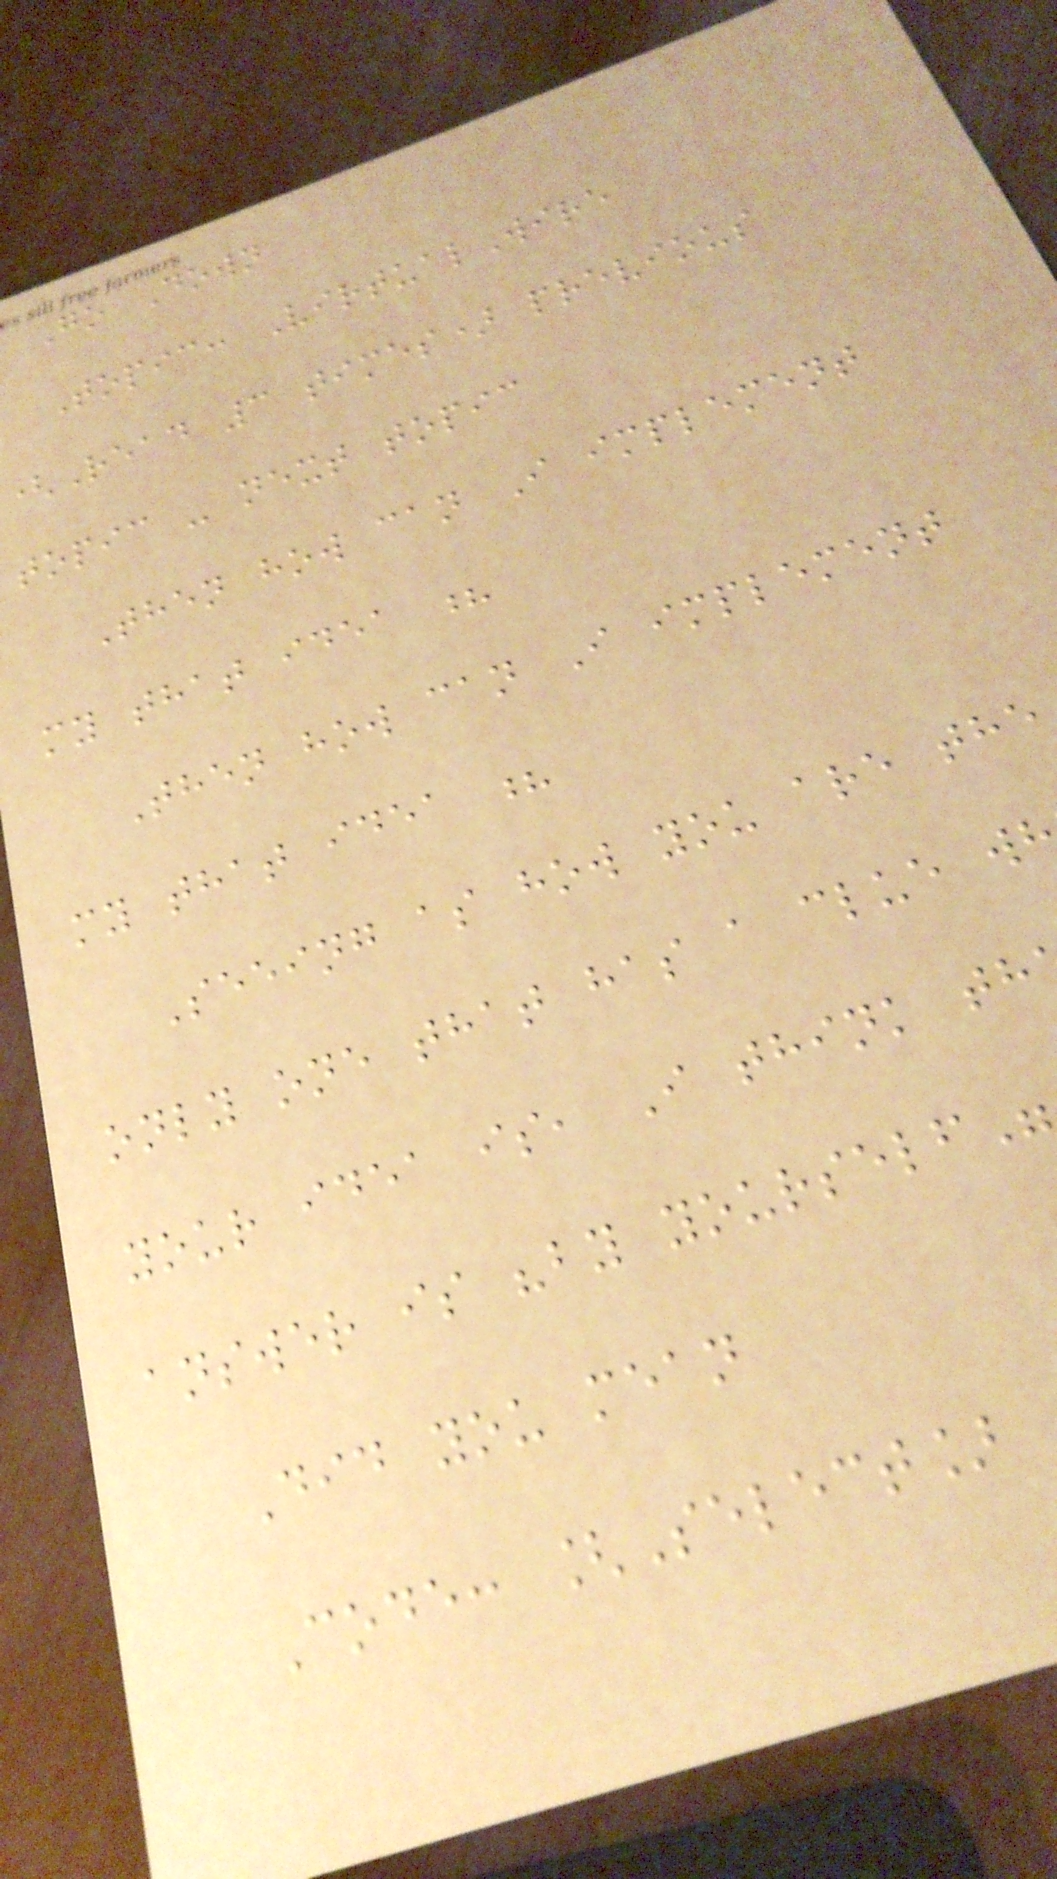Go Down
Topic: VirtualWire
(Read 3 times) previous
topic - next topic
Then how can I implement
my that idea ?
Then how can I implement
my that idea ?
Seeing as how you are the
only one that has a clue w
your idea is, I think th
answer is "by yourself
Did you mean
Code: [Select]
